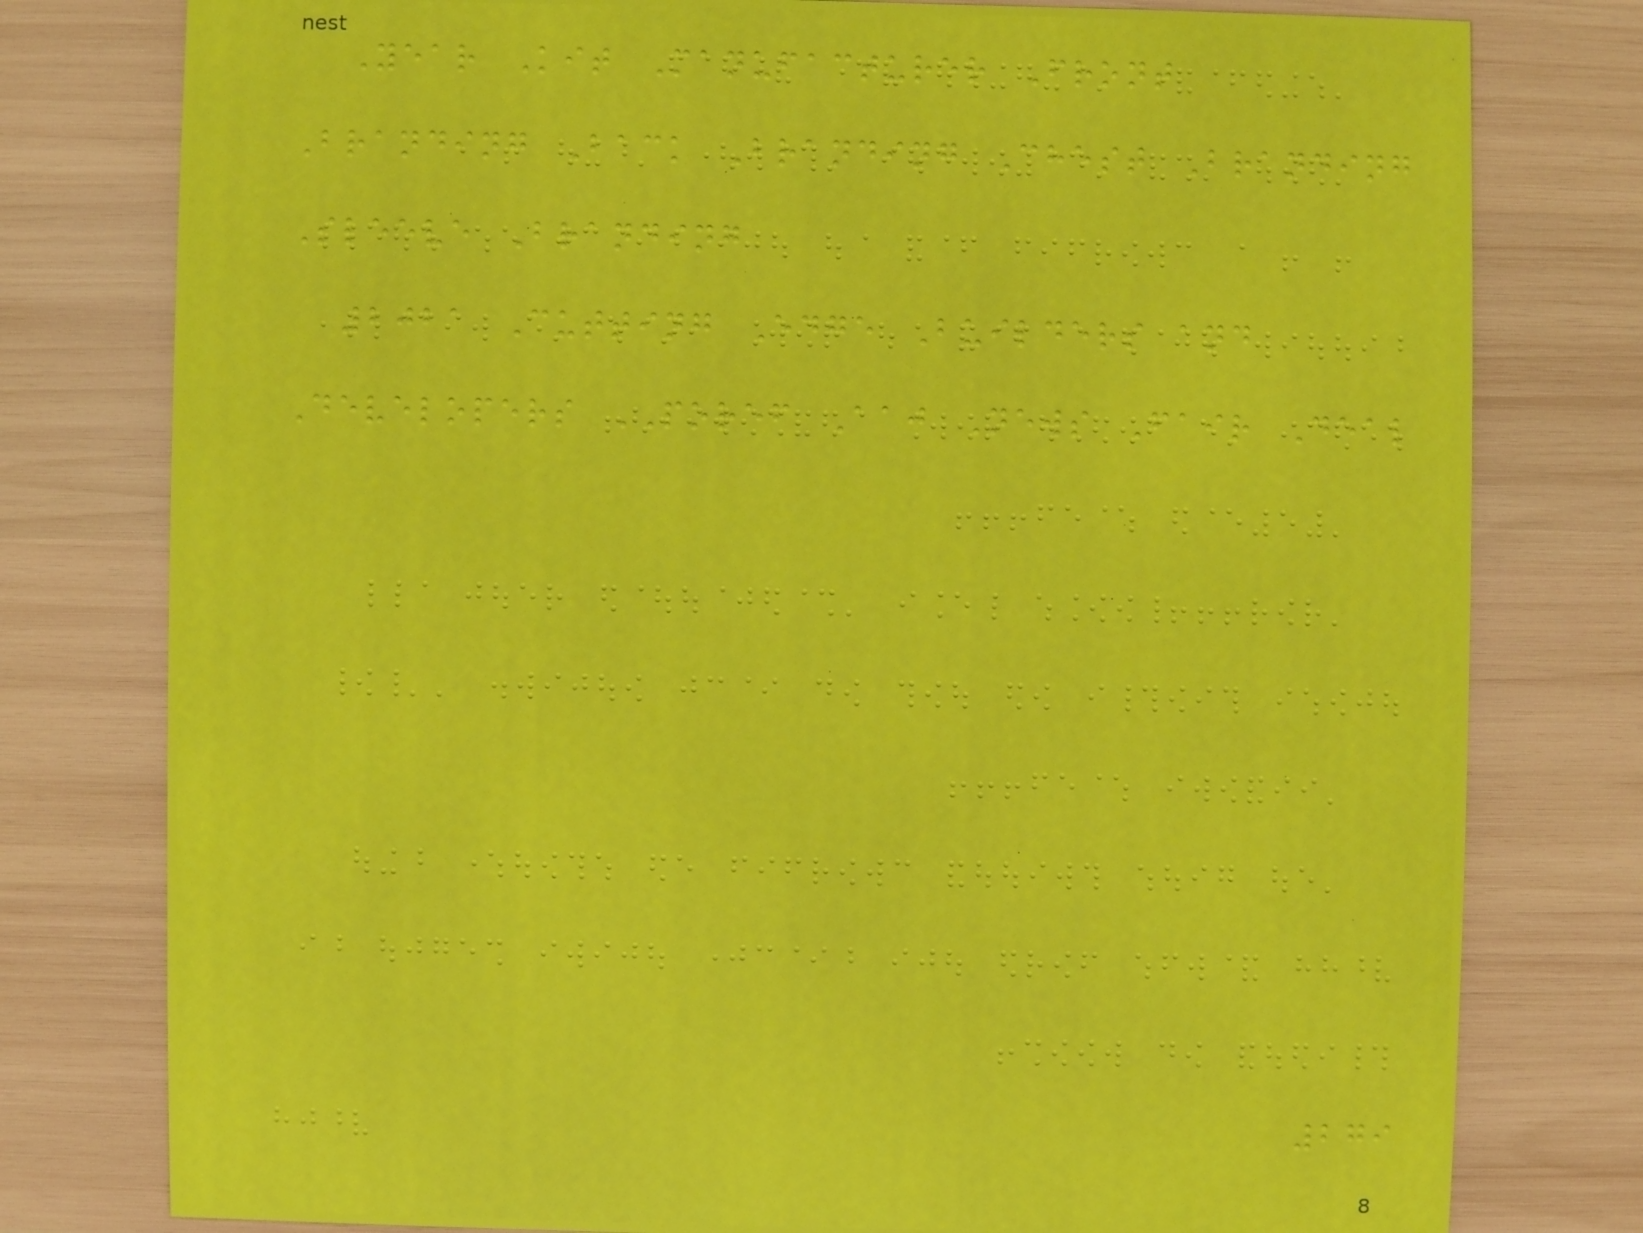Year Kit Manufacturer Front
Branding Back Branding Chest Branding
Sleeve Branding
2021 Cutting Edge Builders and
Developers POREF Aaj News Fair Deal
279
